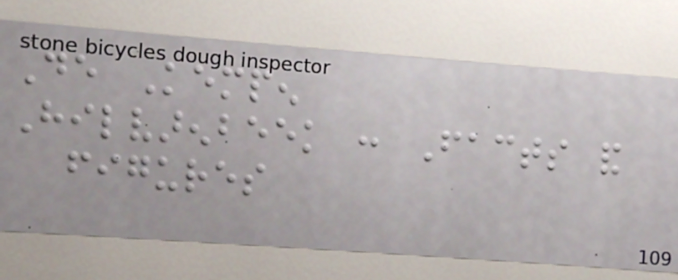De Kempen
Hilvarenbeek : Facts and
figures
